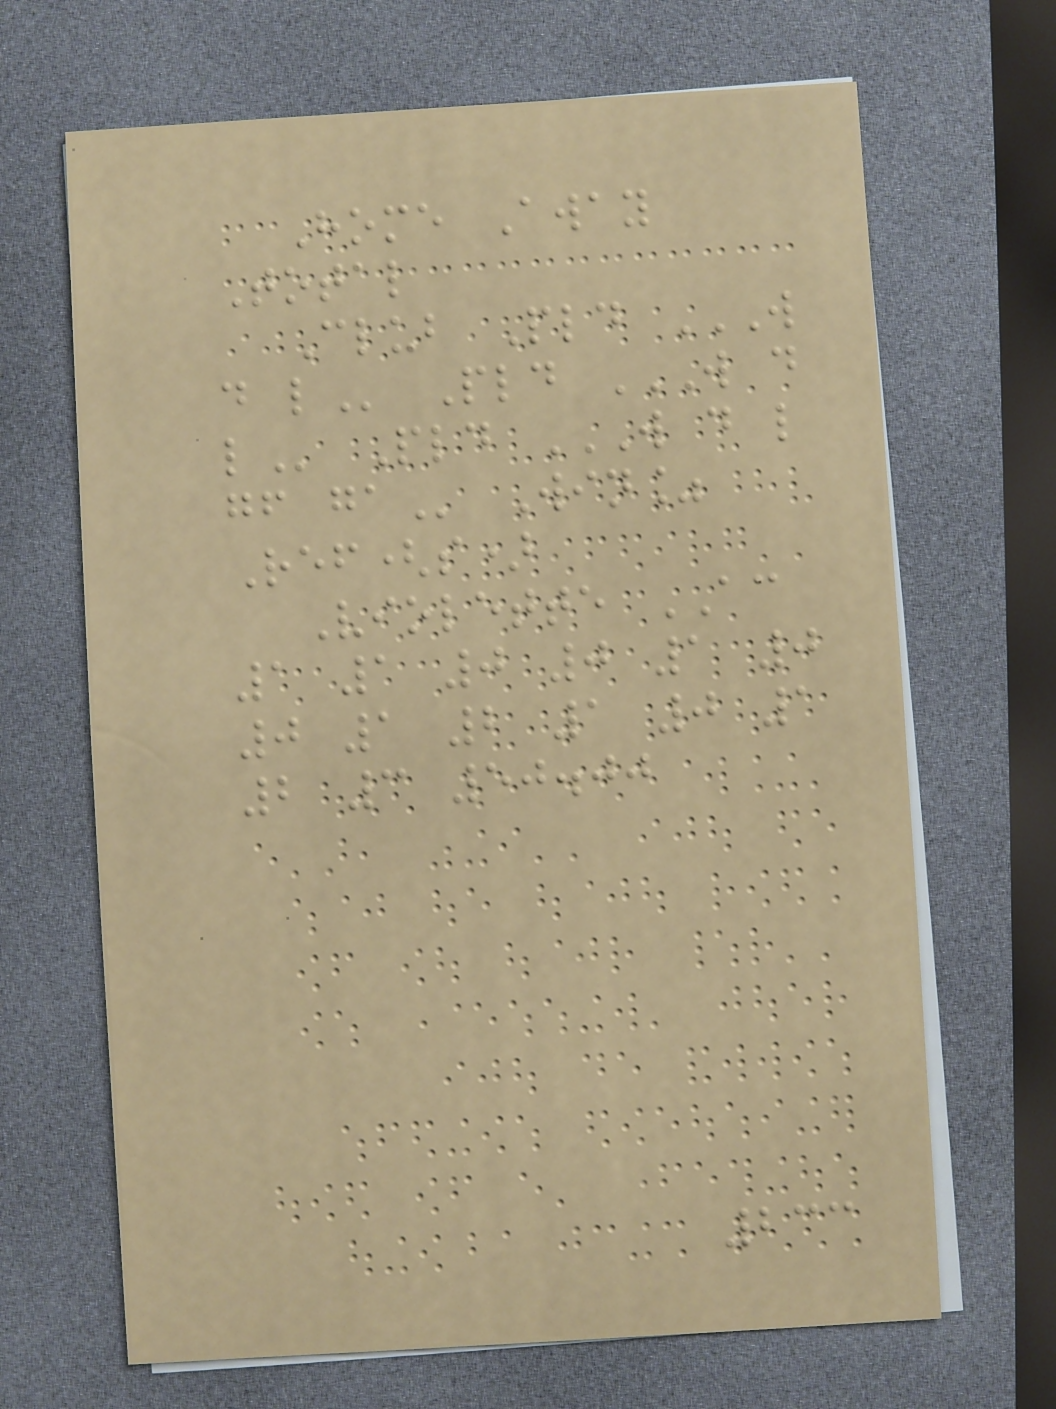Home Away
Total
Club Pld W
D L Pld W D
L Pld W D L
GF GA Win%
Ref(s)
Violette AC
1 1 0 0 1 0
0 1 2 1 0 1
2 3 50.00
233
